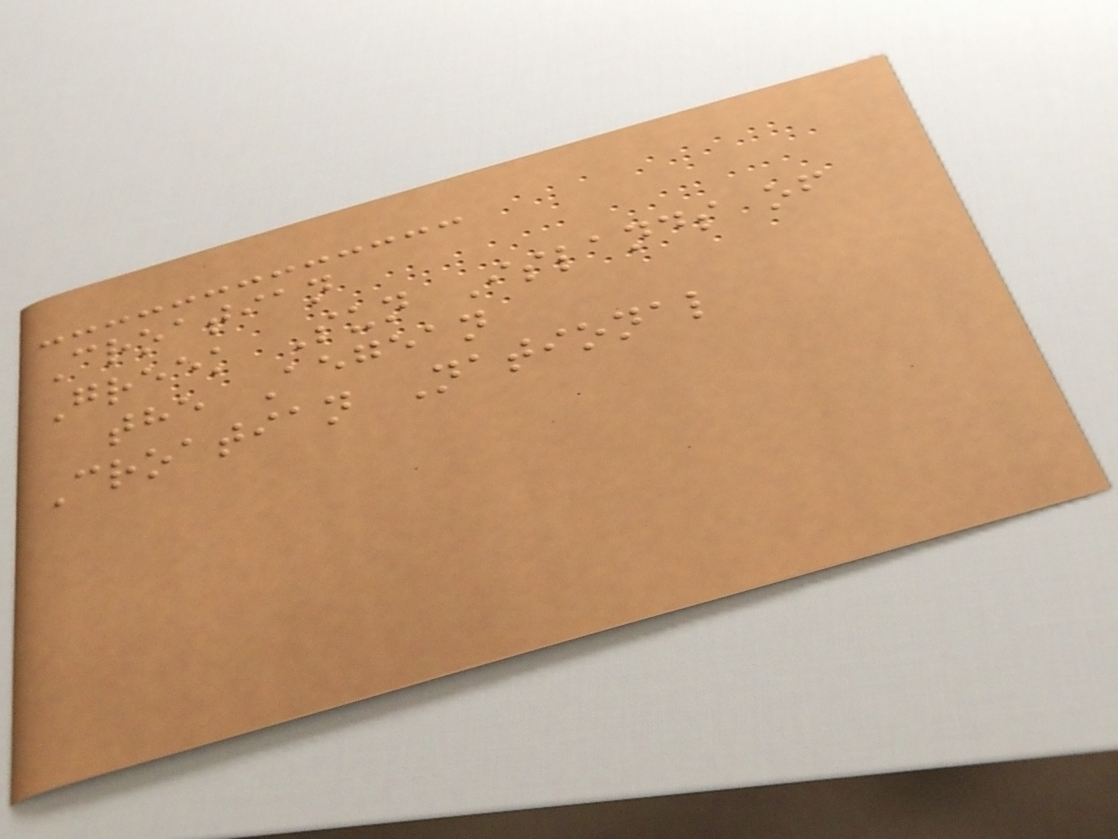Croatian
Greek Sun Islands of
the Aegean
Croatian National
